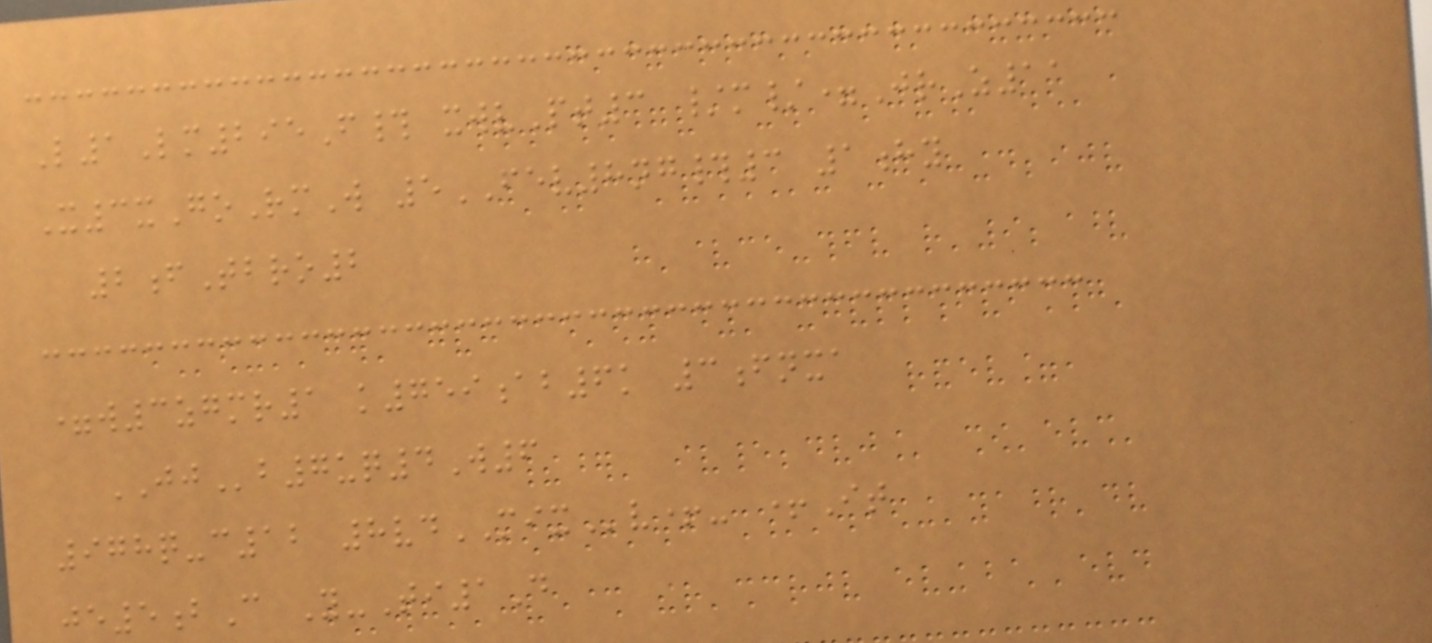L1Lm295F# xwvPt3 /m/=JrZ11
X3xGoRmW 5FEV8ng#3 1hy
2fTbro2
=w3zgmr1 k759ab6k 3fnxa
JJb7uq4W6
978q-c12 8vdMIXv+- +It
je5bC Y-Ti1D
